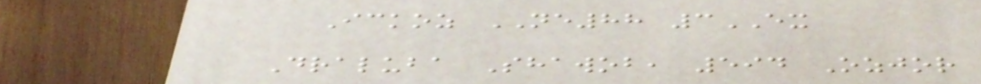Ickoz NE88 3EX
Draluba Shawob, 594 Ozjor
